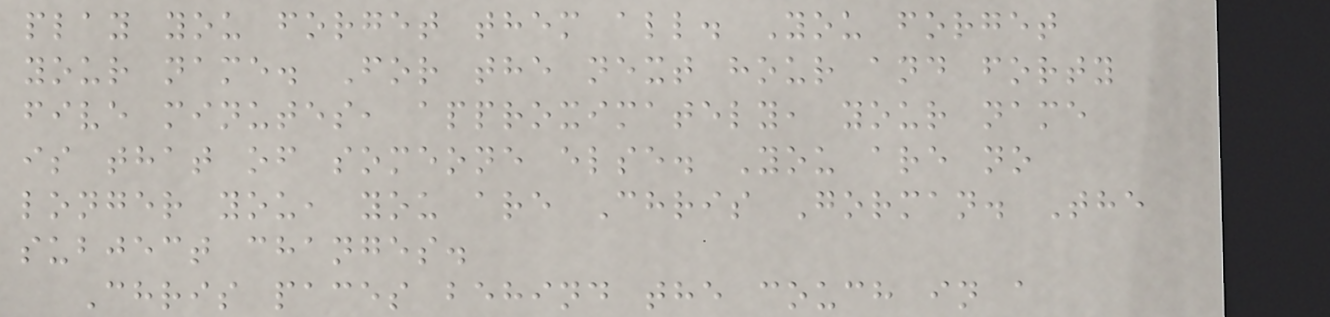play you forget them all. You forget
your name. For the next hour and forty
five minutes, approximately, your name
is that of someone else. You are no
longer you, you are Chris Gorman. The
subject changes.
Chris paces behind the couch in a
